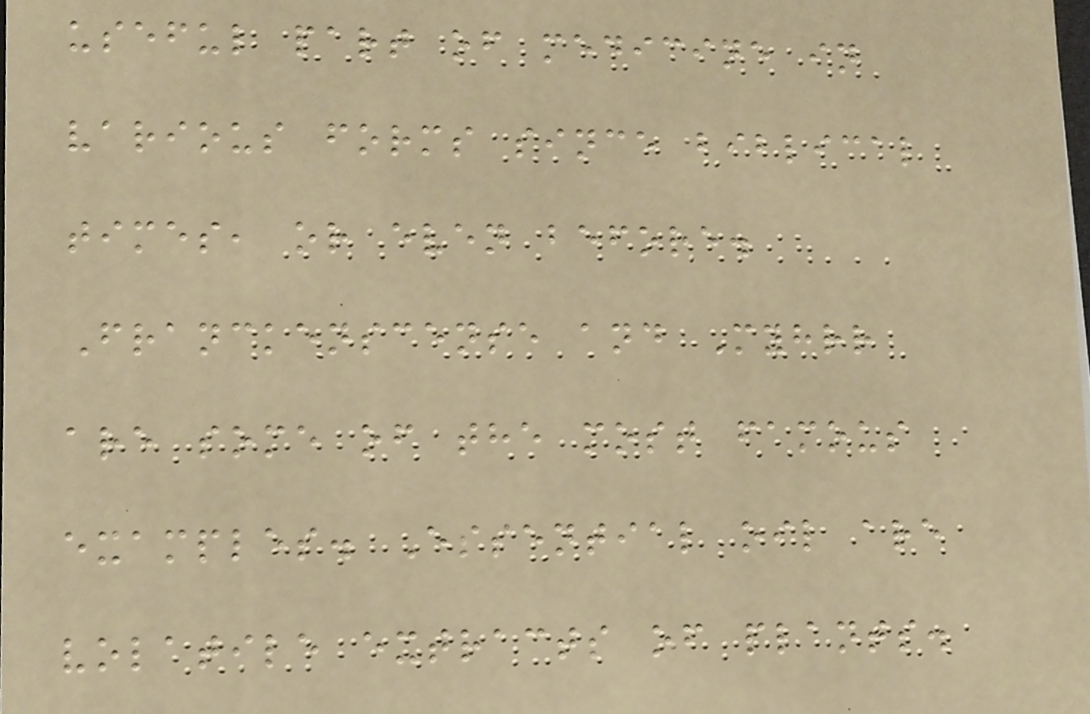useful part of medicine in
various forms since biblical
times, or even before.
Franckenscense and Myhrr
are some of the most famous
examples. Essential oil are
volatile extracts of plants.
